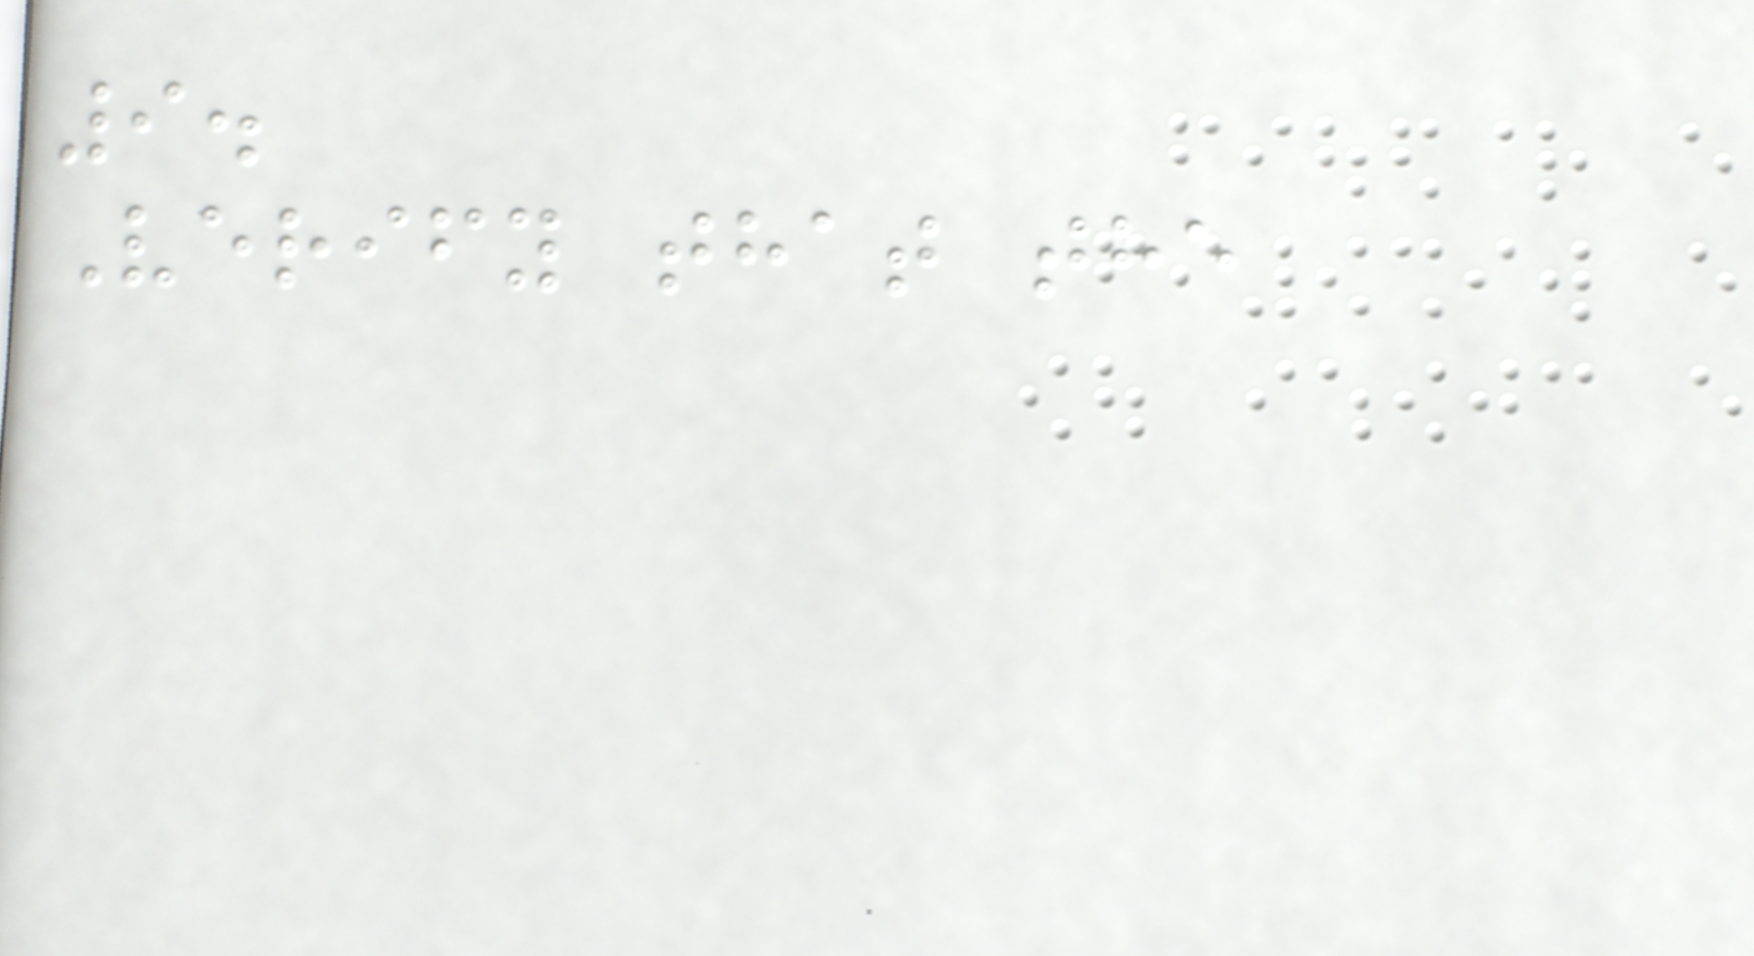9.
Verify that the
